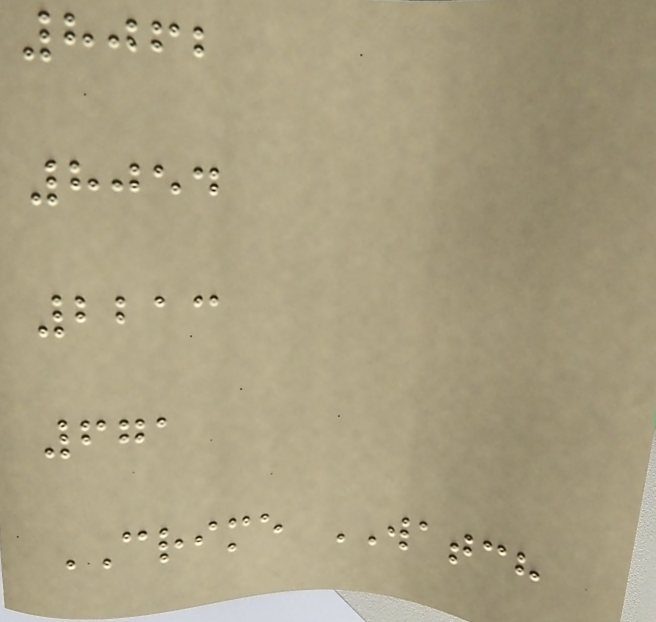8062
8054
2213
671
CRIME WATCH
